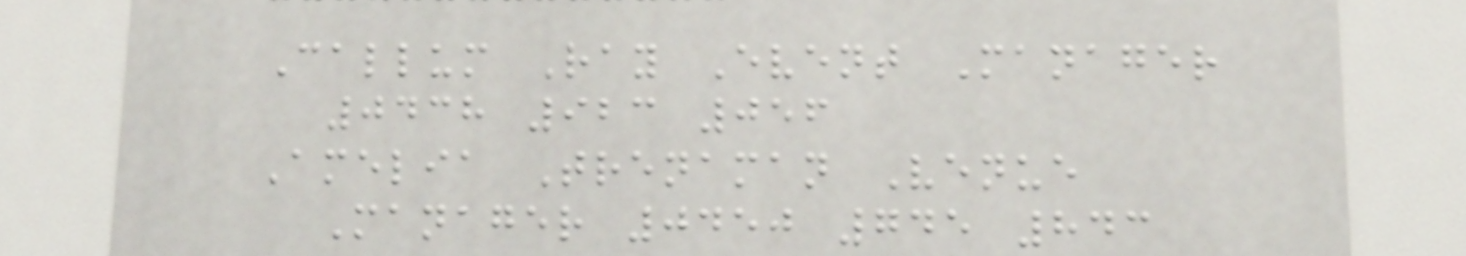Callum Ray Event Manager
0438 923 056
Amelia Trenaman Venue
Manager 0450 745 843
